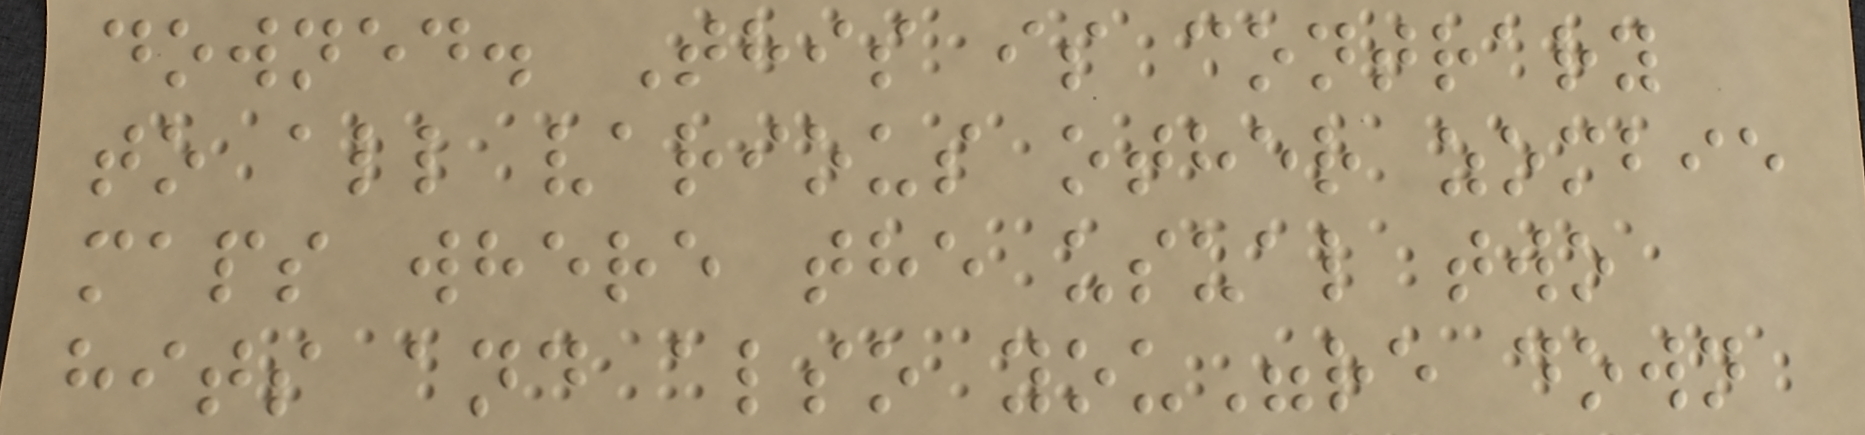downed. This is contrary
to all various other zombie
maps where the usual two
hits and also you"re down
